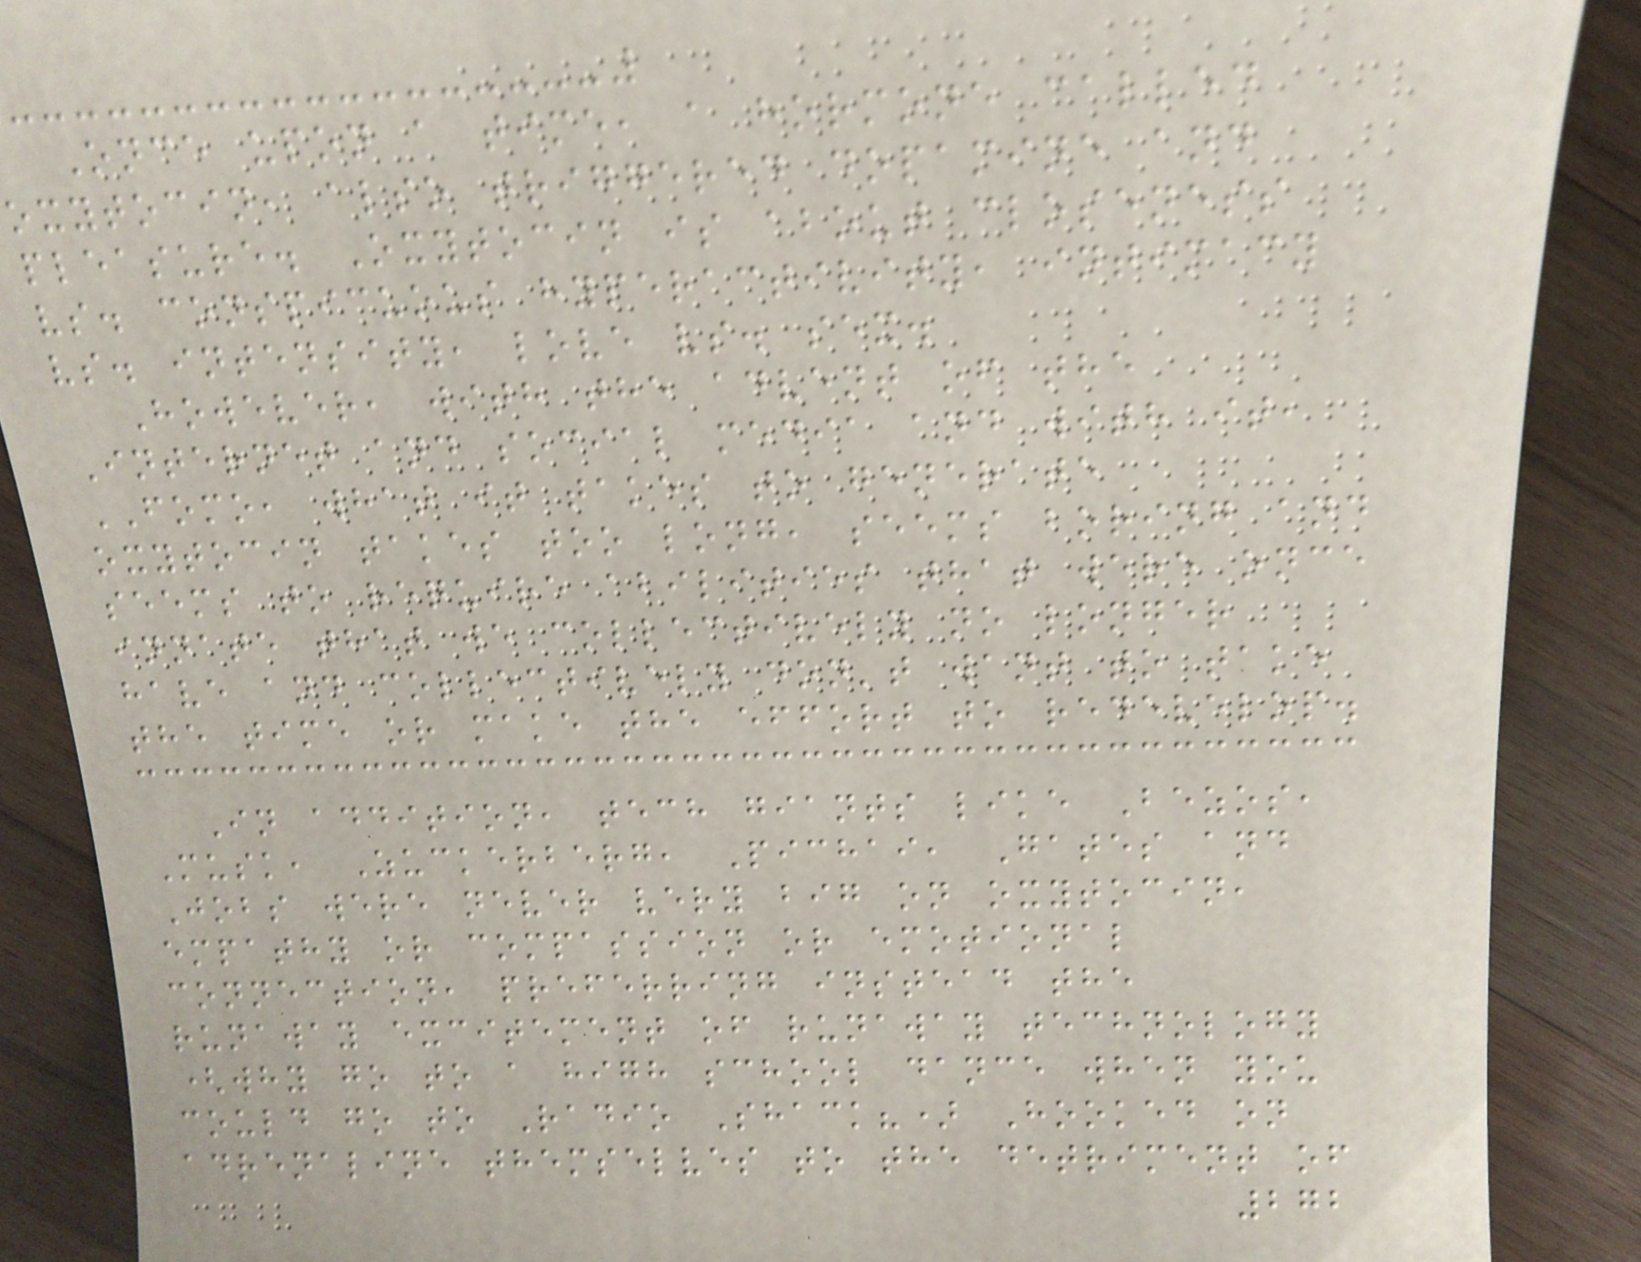Once upon a time, a hormone called
oxytocin, also triggered dopamine and
pleasure. Oxytocin is about closeness
vs. conspicuous hyperactivity, intimacy
vs. intensity, love vs. sex.
However, with the advent of the
Internet and social media and with it,
FOMO, what it takes to generate
oxytocin takes too long, seems boring and
seems to require abilities that were once
innate that we collectively no longer
have and collectively don't want to take
the time or make the effort to redevelop.
In addition, tech giants like Bezos,
Musk, Zuckerberg, Pichai, Gates and
Jobs were never very big on oxytocin,
empathy or compassion or emotional
connection, preferring instead the
runaway excitement of runaway technology
(why go to a high school dance when you
could go to Radio Shack?) Hooked on
adrenaline themselves to the detriment of
272
